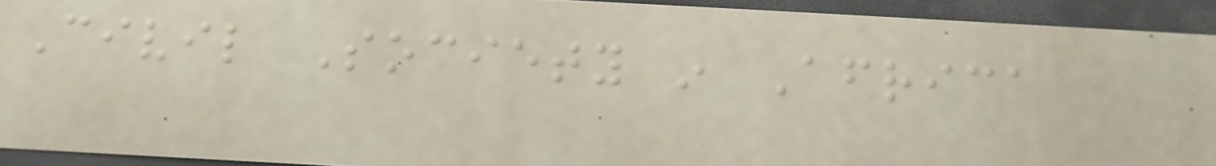Civil Society in Africa
